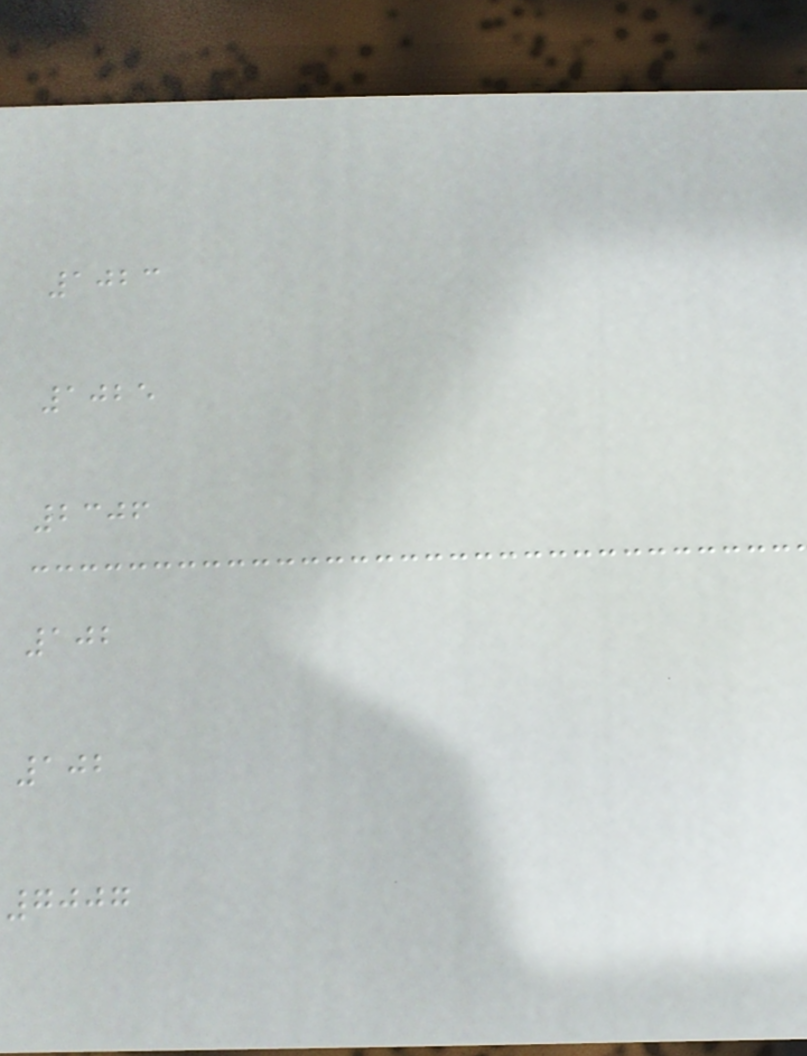1023
1025
2306
102
102
7007
